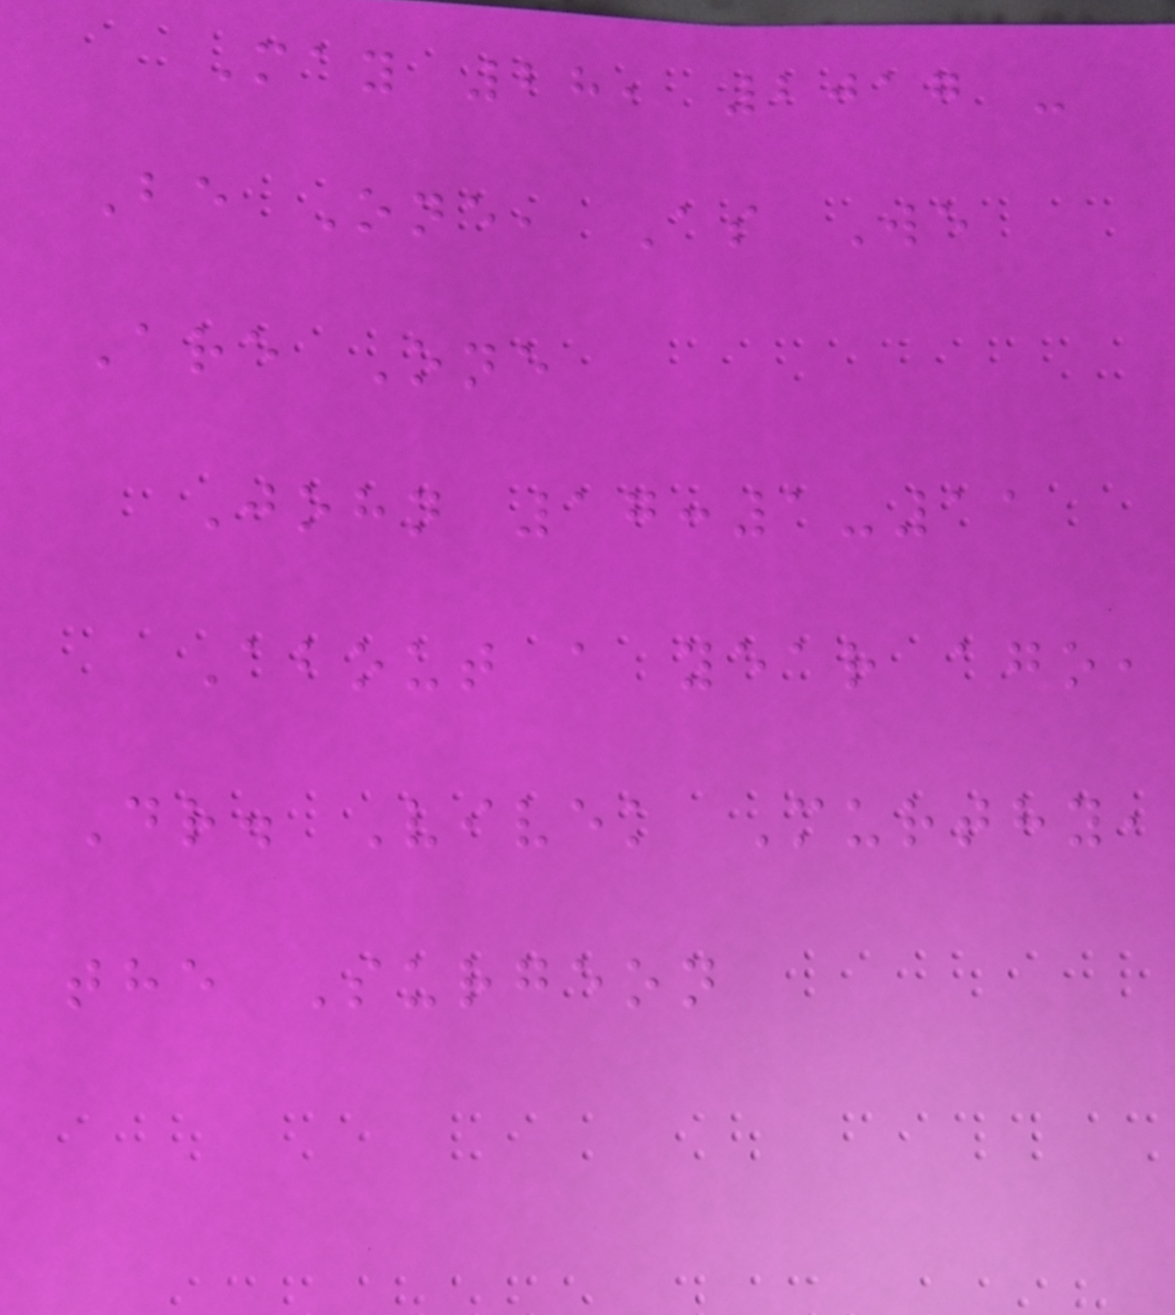May 28, 2017 -
Be One, As We
Are One
John 17:1-11
About a year ago,
Dr. Vivek Murthy,
the Surgeon
